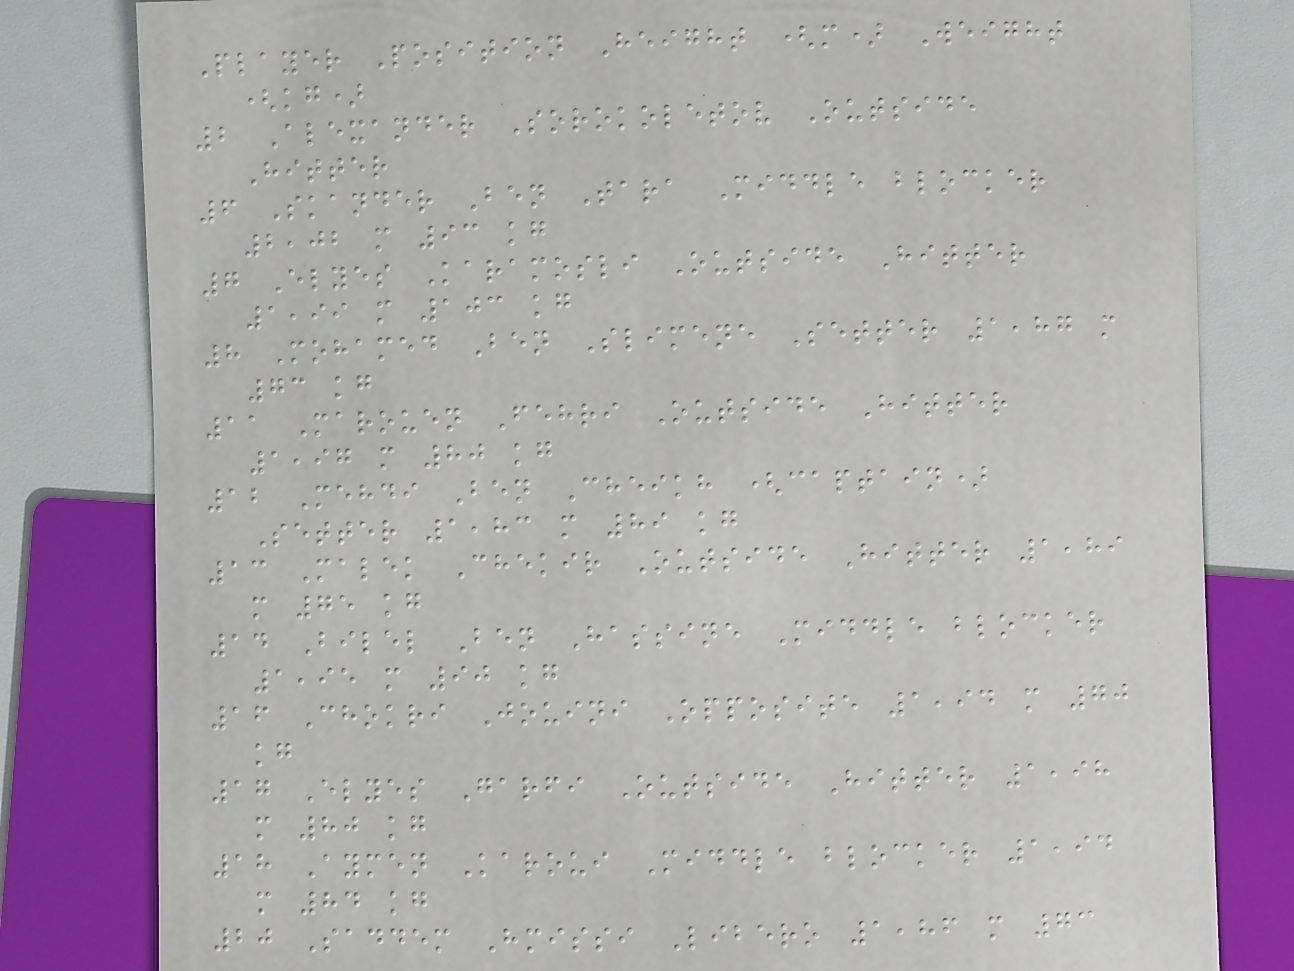Player Position Height (m) Weight
(kg)
2 Alexander Sorokoletov Outside
Hitter
6 Skander Ben Tara Middle blocker
2,02 m 93 kg
7 Elyes Karamosli Outside Hitter
1,99 m 103 kg
8 Mohamed Ben Slimene Setter 1,87 m
73 kg
11 Marouen Fehri Outside Hitter
1,97 m 80 kg
12 Mehdi Ben Cheikh (captain)
Setter 1,83 m 89 kg
13 Malek Chekir Outside Hitter 1,89
m 75 kg
14 Bilel Ben Hassine Middle blocker
1,95 m 90 kg
16 Chokri Jouini Opposite 1,94 m 70
kg
17 Elyes Garfi Outside Hitter 1,98
m 80 kg
18 Aymen Karoui Middle blocker 1,94
m 84 kg
20 Saddem Hmissi Libero 1,86 m 73
